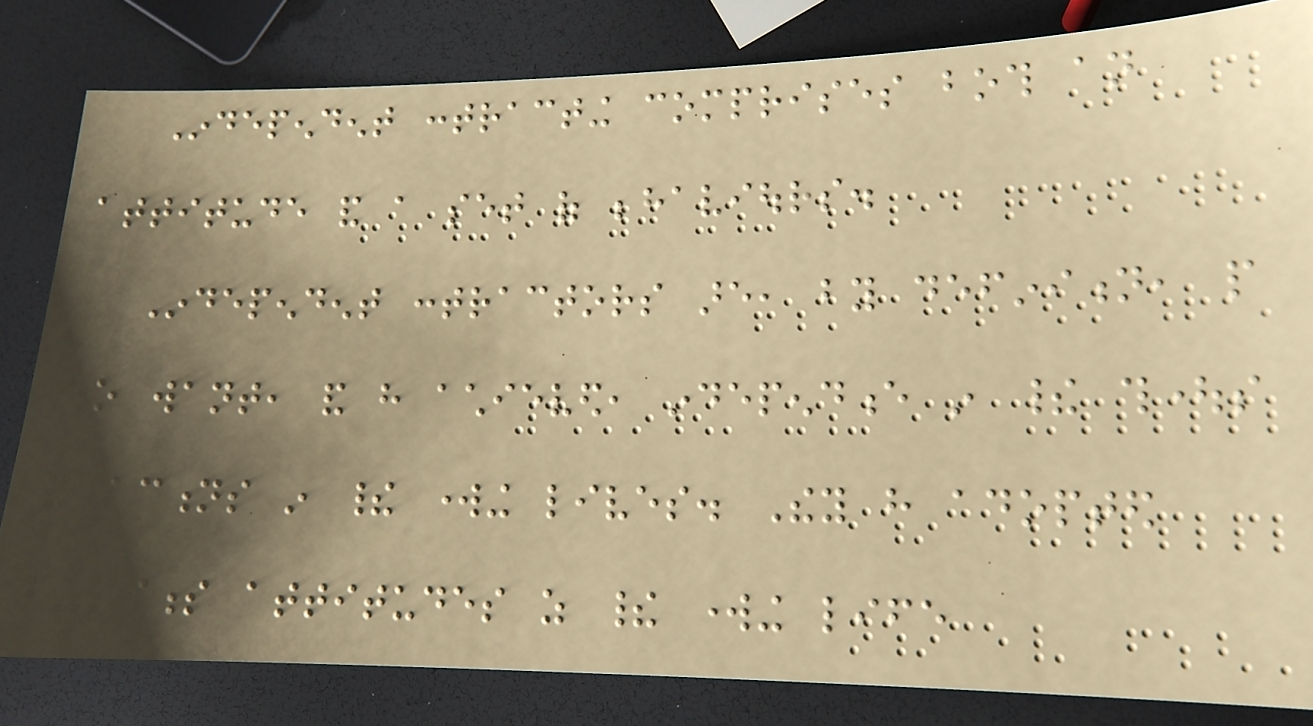Independent contracting comprises both an
attitude and a set of behaviours.
Independent contractors are, by definition, people
who want, and have achieved, independence in their thoughts
and actions in their working lives. They have adopted
business attitudes as their working life
